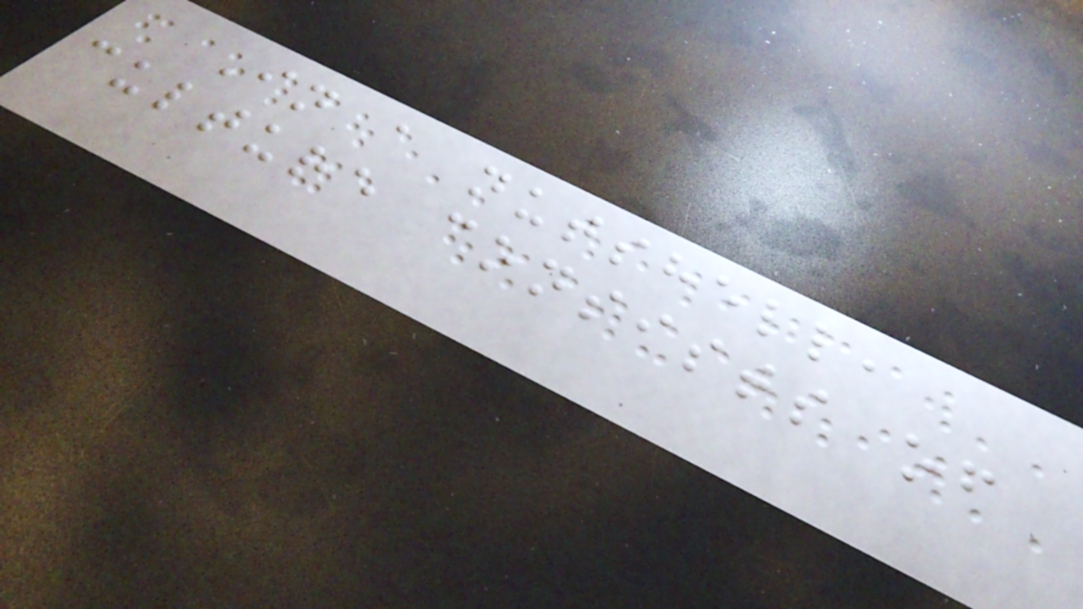In a nutshell,
culture consists of
